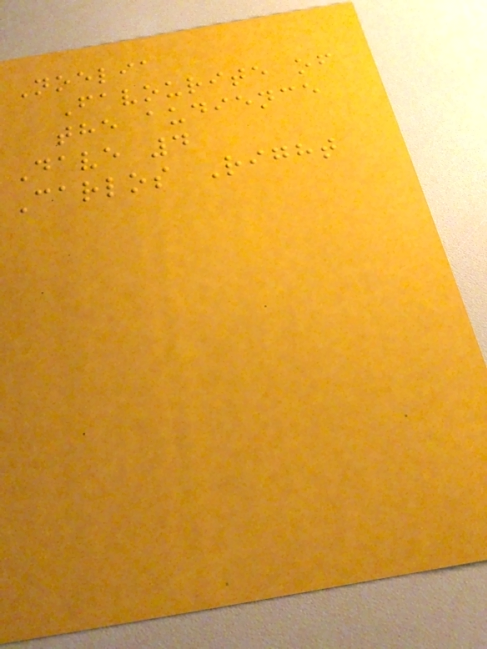Noelia
Favourite of
the audience
Dave 4
Carlos Right
